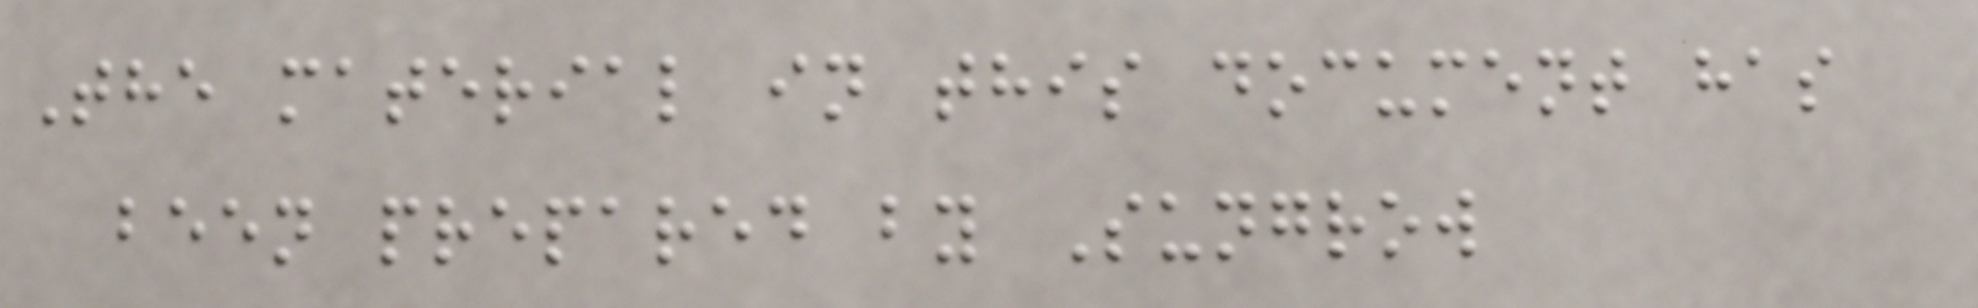The material in this document has
been prepared by Sungrow
